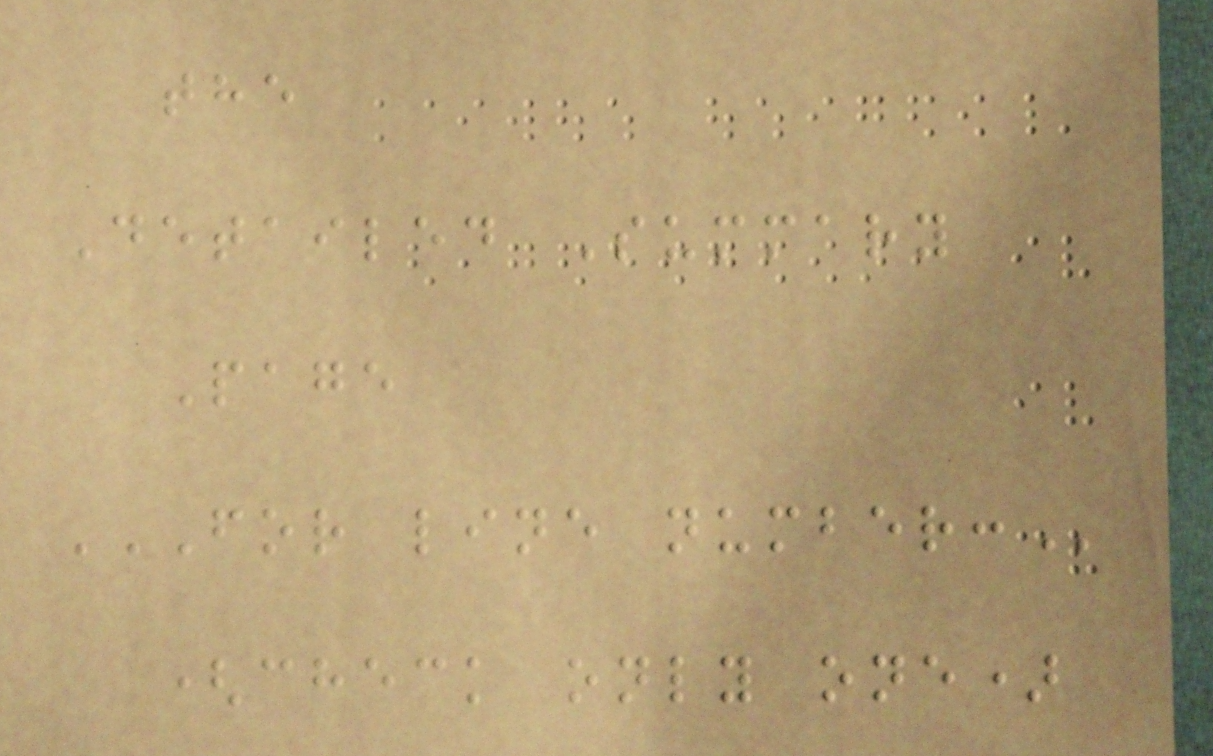the
Detailed Summary
Page
FOR LINE NUMBER:
(check only one)
